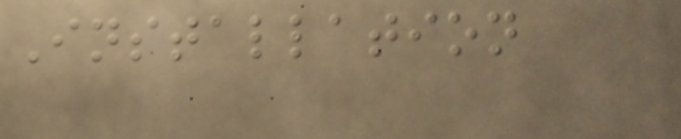Installation
